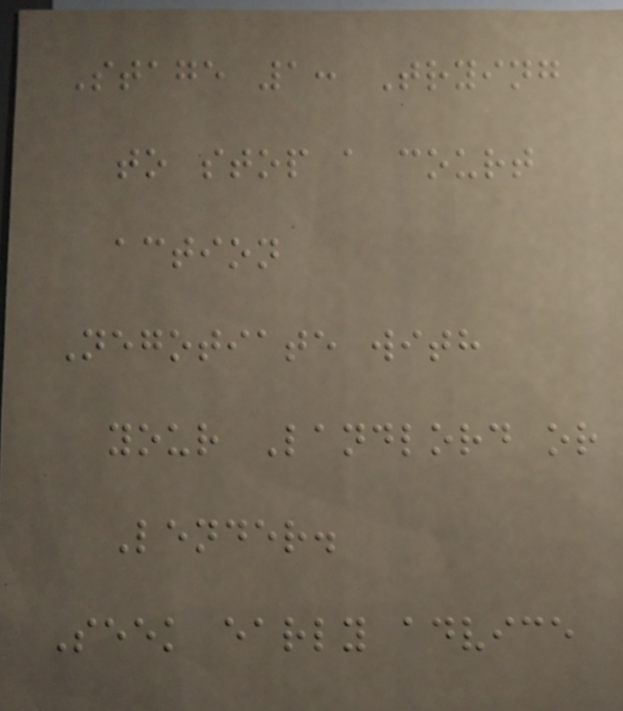Stage 1: Trying
to stop a court
action
Negotiate with
your Landlord or
Lender.
Seek early advice
